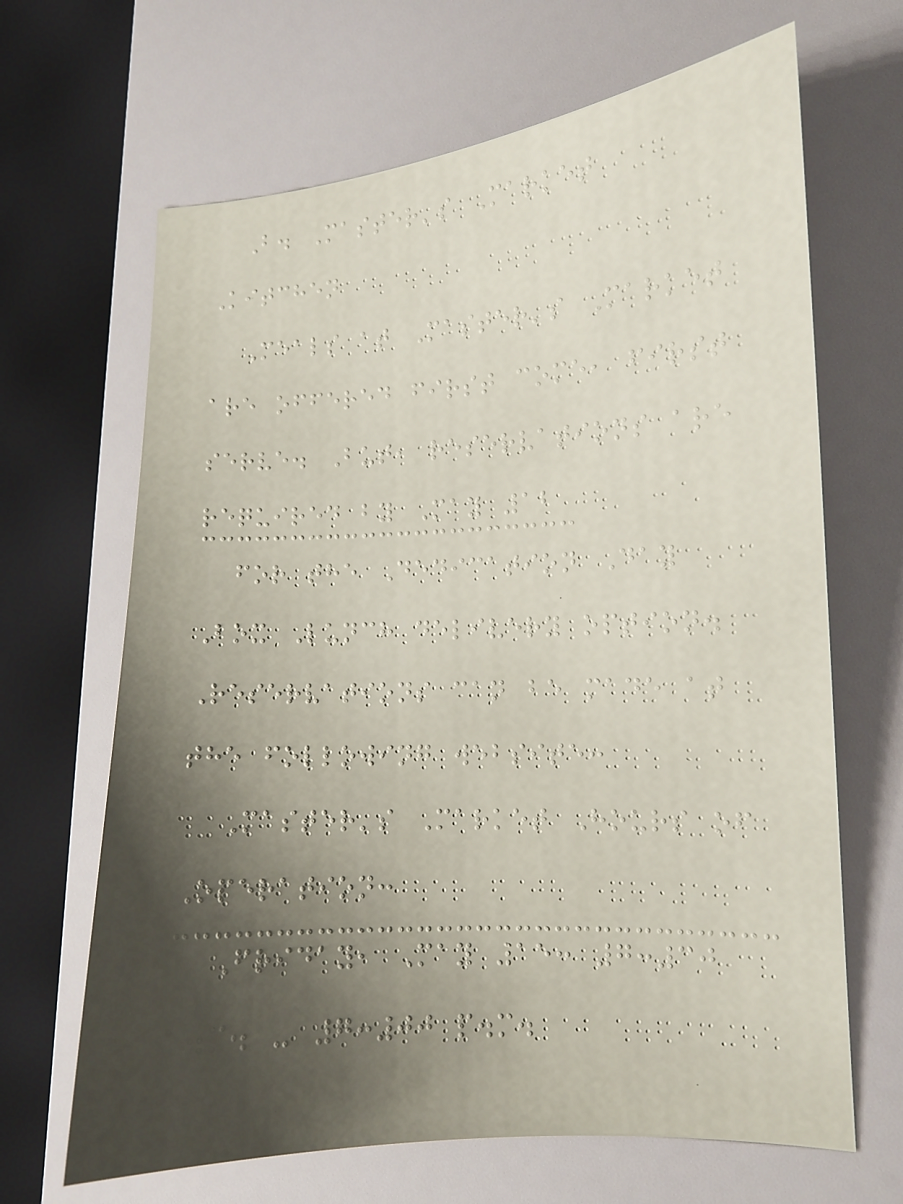B. Master's Market
Kitchen
Meals at Master's Market
are offered first come, first
serve. But, reservations are
required by May 12
for the Dedication Day
Box Lunch delivery option.
Reservations can be made at
the following website:
Master's Market Hours of
Operation:
Friday, May 15: 7:30
a.m. - 7:00 p.m.
